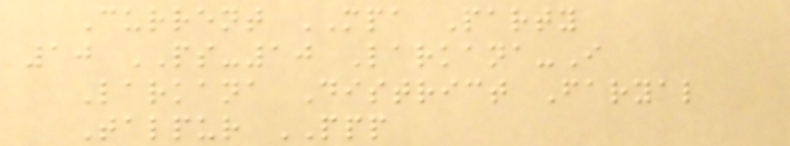Current MPA Party
10 PS-10 Larkana-I
Larkana District Faryal
Talpur PPP
